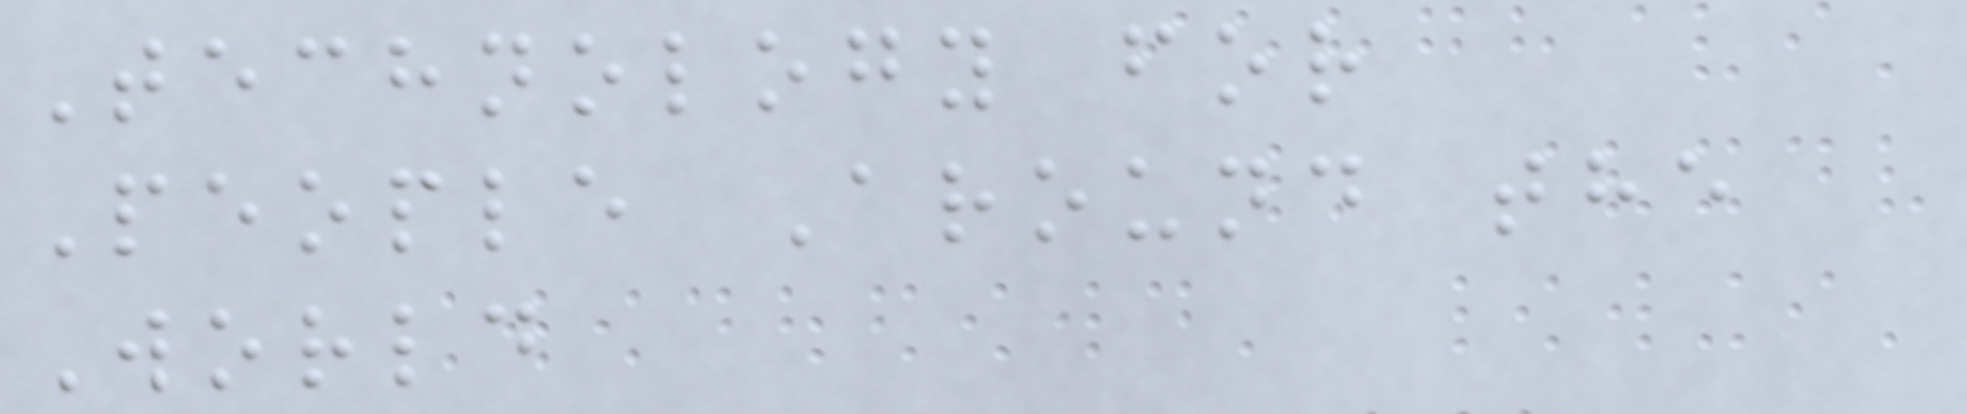Technology for
People Around the
World
